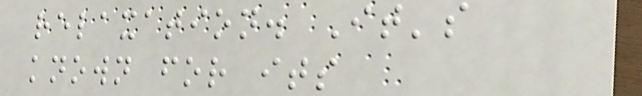relaxation. It's
known for its
